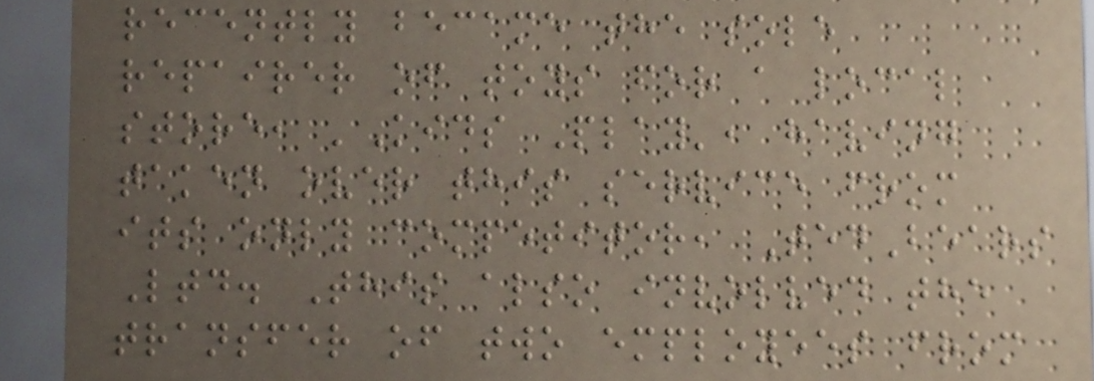recently became the sole
repairer of toys for a local
store, 'Kids Play', having
taken over this service from
its only competitor, TedBears
Ltd. This also involved the
transfer of two employees from
